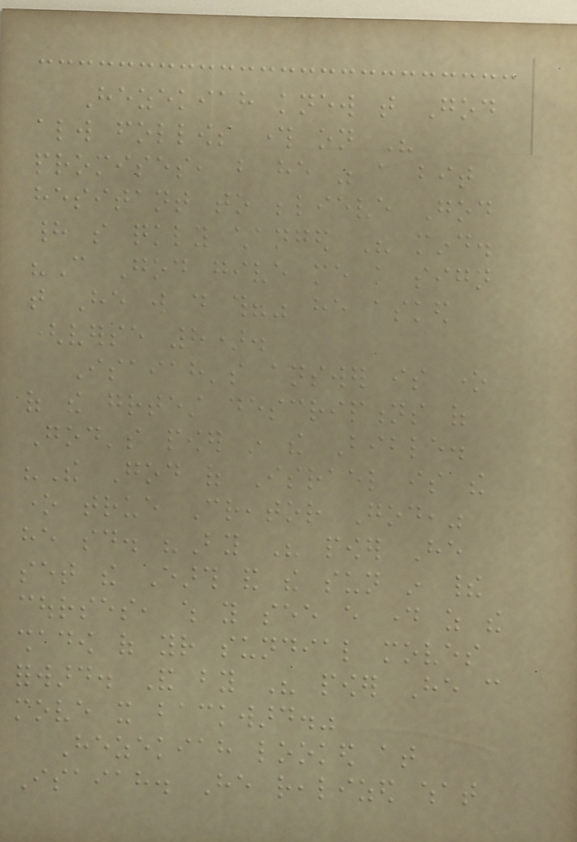Hezekiah knew that God
always follows through on His
promises, but he was a bit
hesitant to believe God
had so quickly changed His mind.
"Can God give me a sign
that He will do this?" he asked
(verse 8).
Isaiah's answer is one
of the greatest descriptions of
God's power in the Bible.
"The God of Israel is the
one true Creator God,"
he said. "By His power He
set the Earth and the sun in their
courses, which you see every day as the
shadow of your sundial moves
forward. And by His power He can
move it backward."
Hezekiah looked at
Isaiah. He realized what
